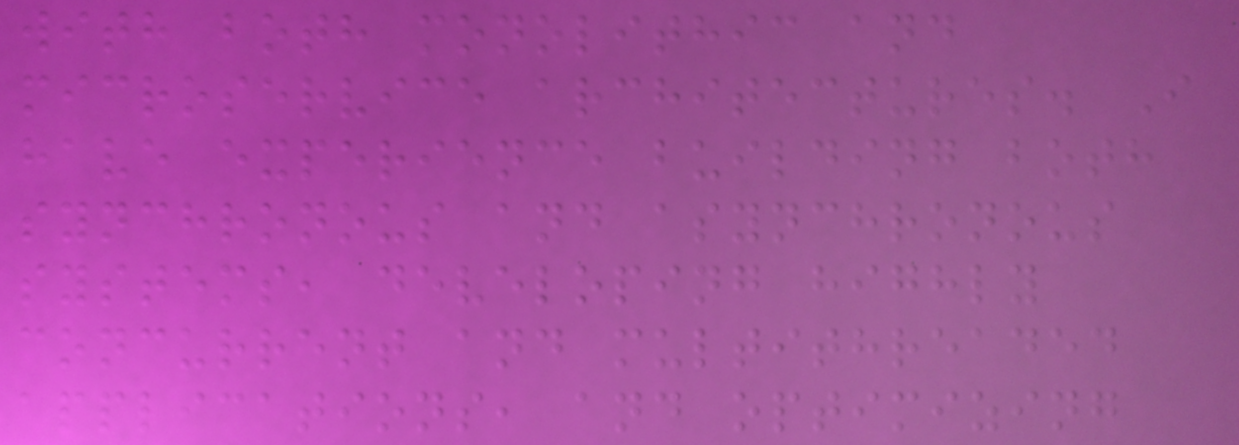with both monolithic and
microservice architectures. I
have experience building both
synchronous and asynchronous
systems, developing highly
concurrent and multithreaded
applications, and optimizing
